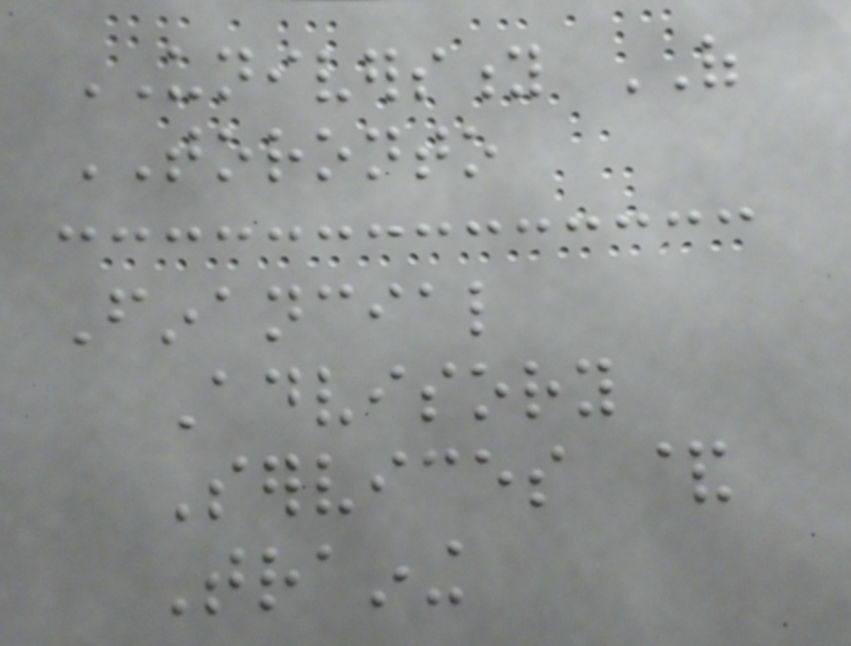UNIVERSITY OF
TORONTO
Financial
Advisory
Services &
Training
